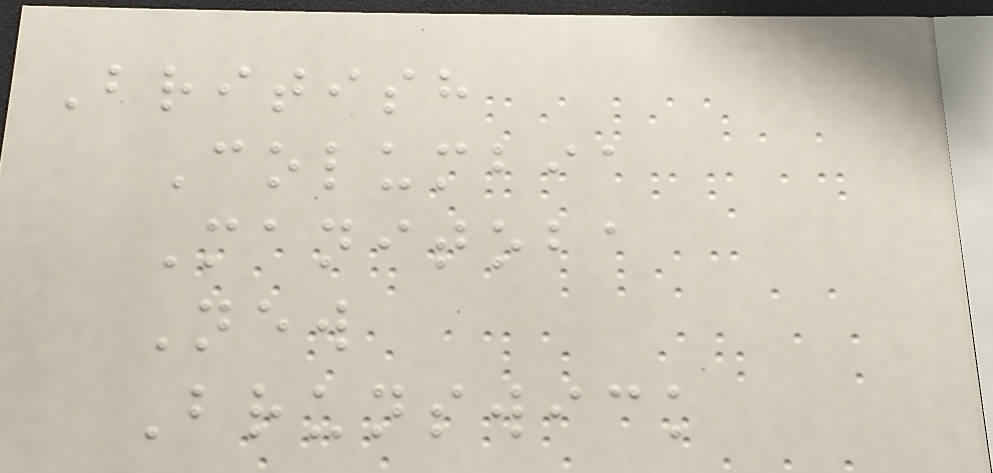British
Columbia
Manitoba
New
Brunswick
